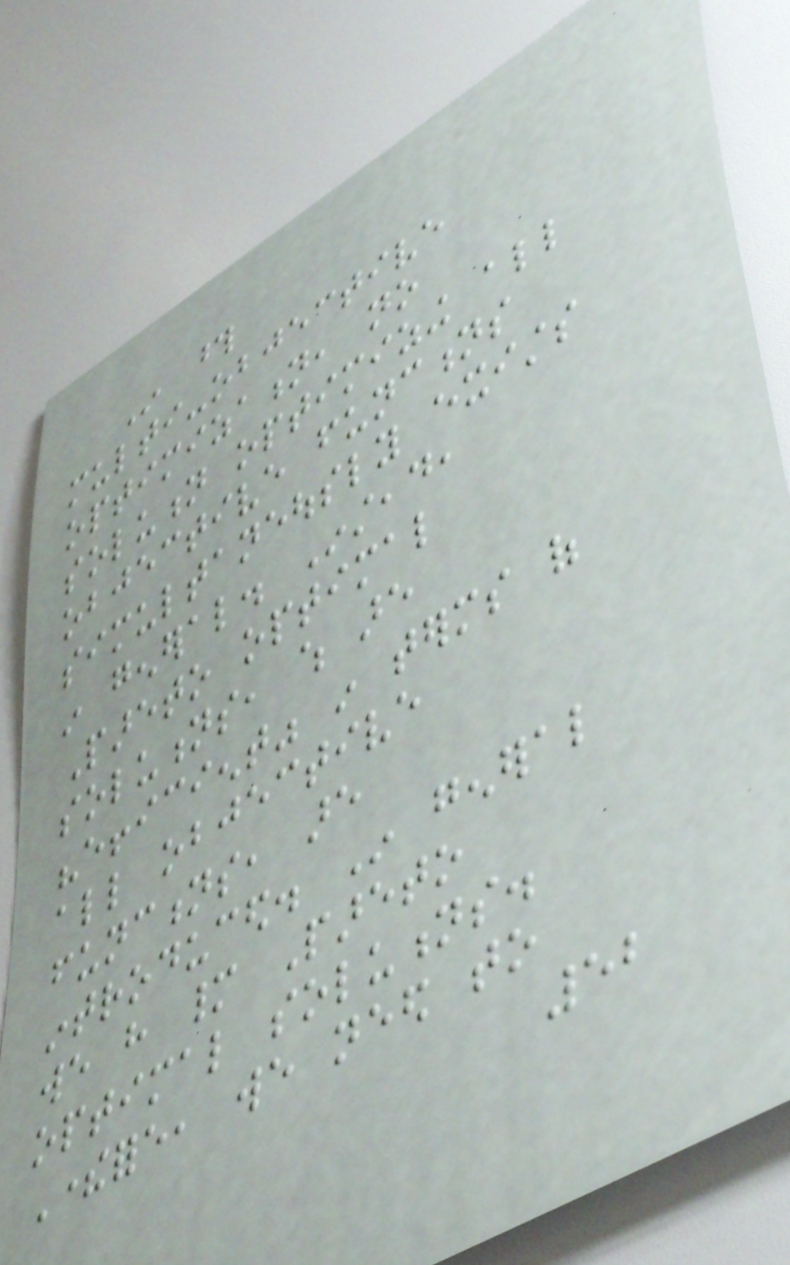In those
multi-objective
optimization, no
solution optimizing all
objective functions
simultaneously exists
in general. Instead,
Pareto optimal
solutions, which are
"efficient" in terms of
all objective
functions, are
introduced. In general
we have many Pareto
optimal solutions.
Therefore, we need to
52
